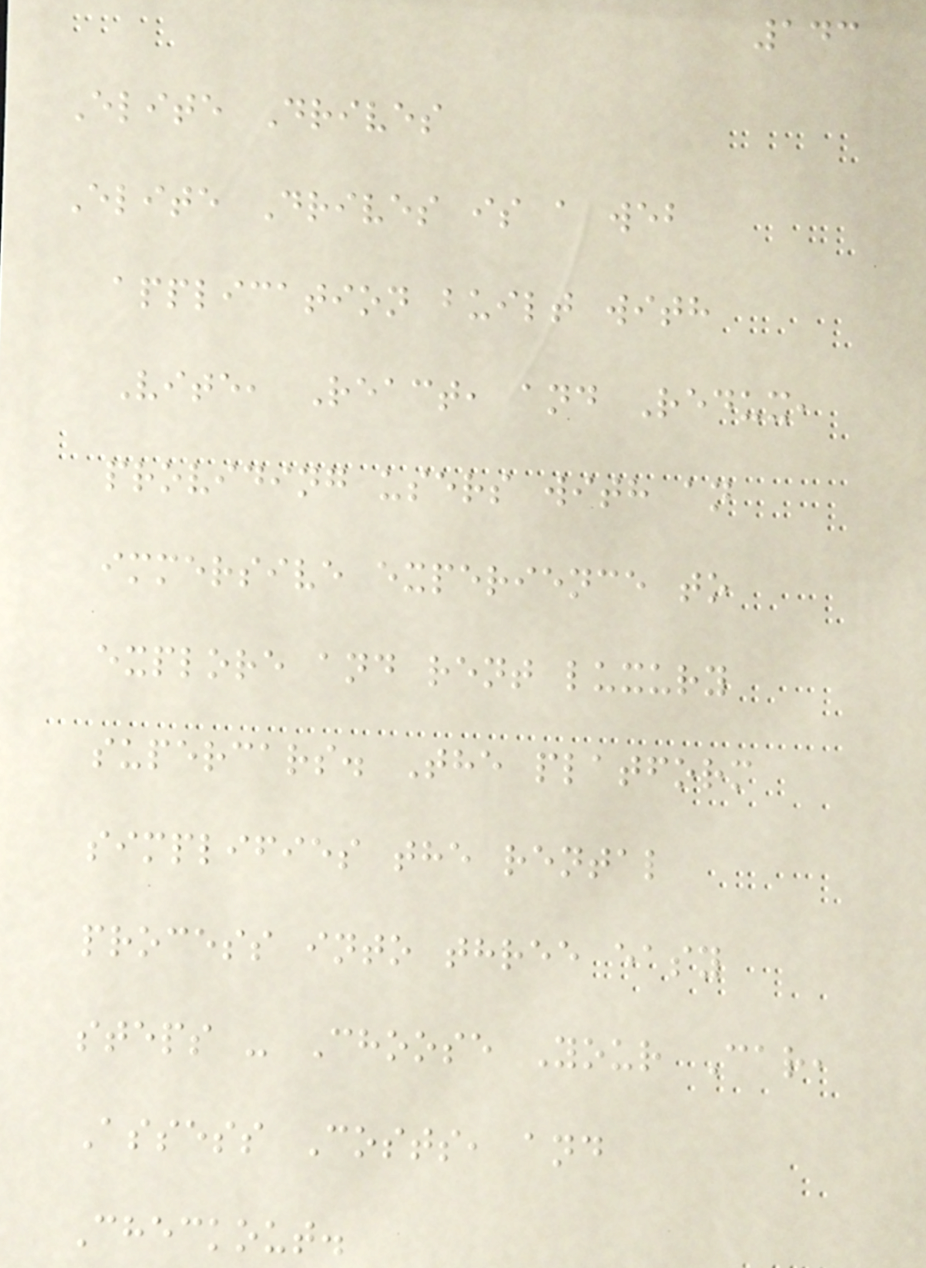143
Elite Drives
Elite Drives is a web
application built with
Vite, React, and Redux,
providing users with an
immersive experience to
explore and rent luxury
supercars. The platform
simplifies the rental
process into three easy
steps - Choose Your Car,
Assess Costs, and
Checkout.
